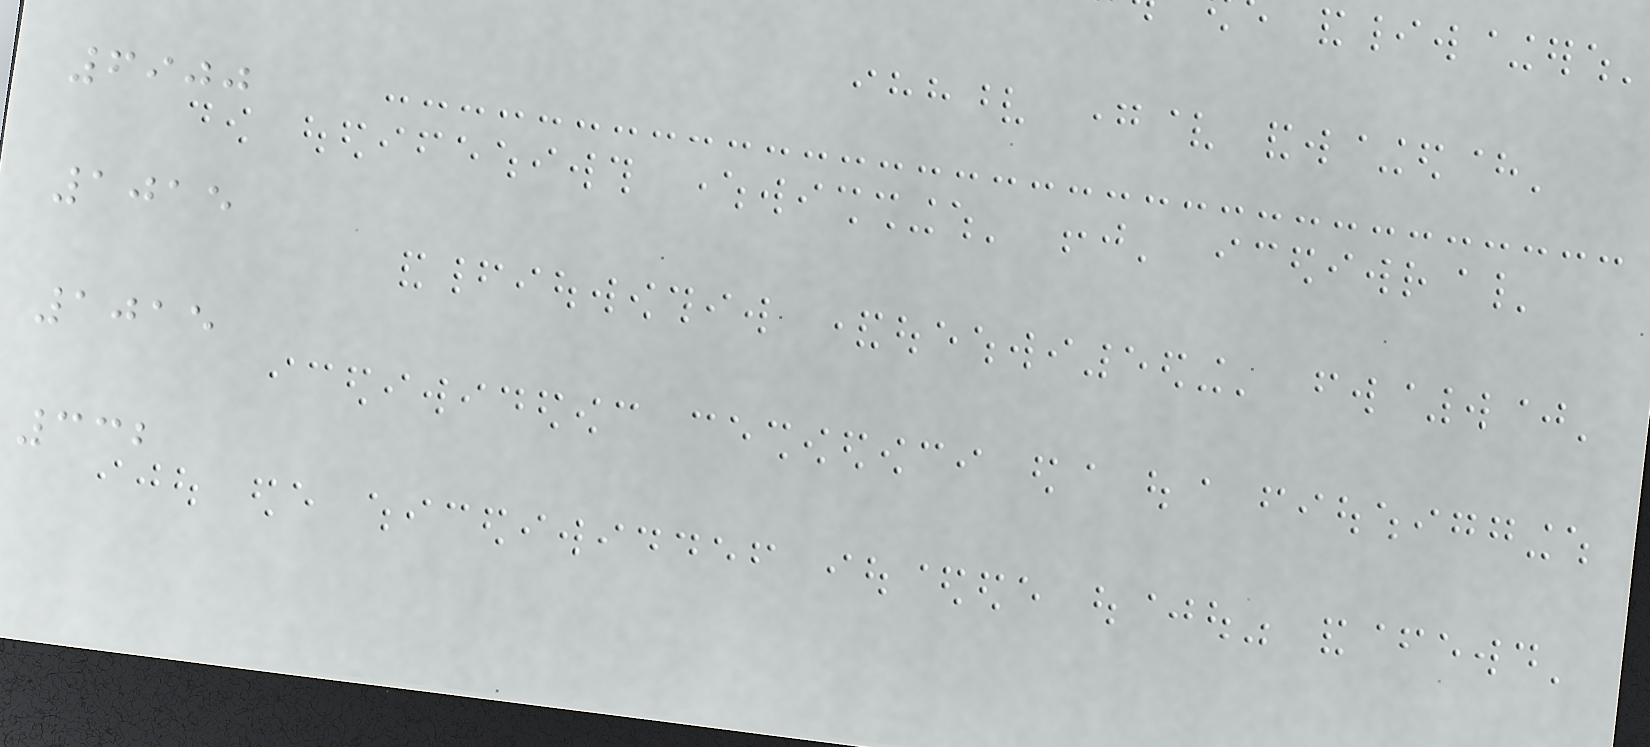6900
1015
1015
332
